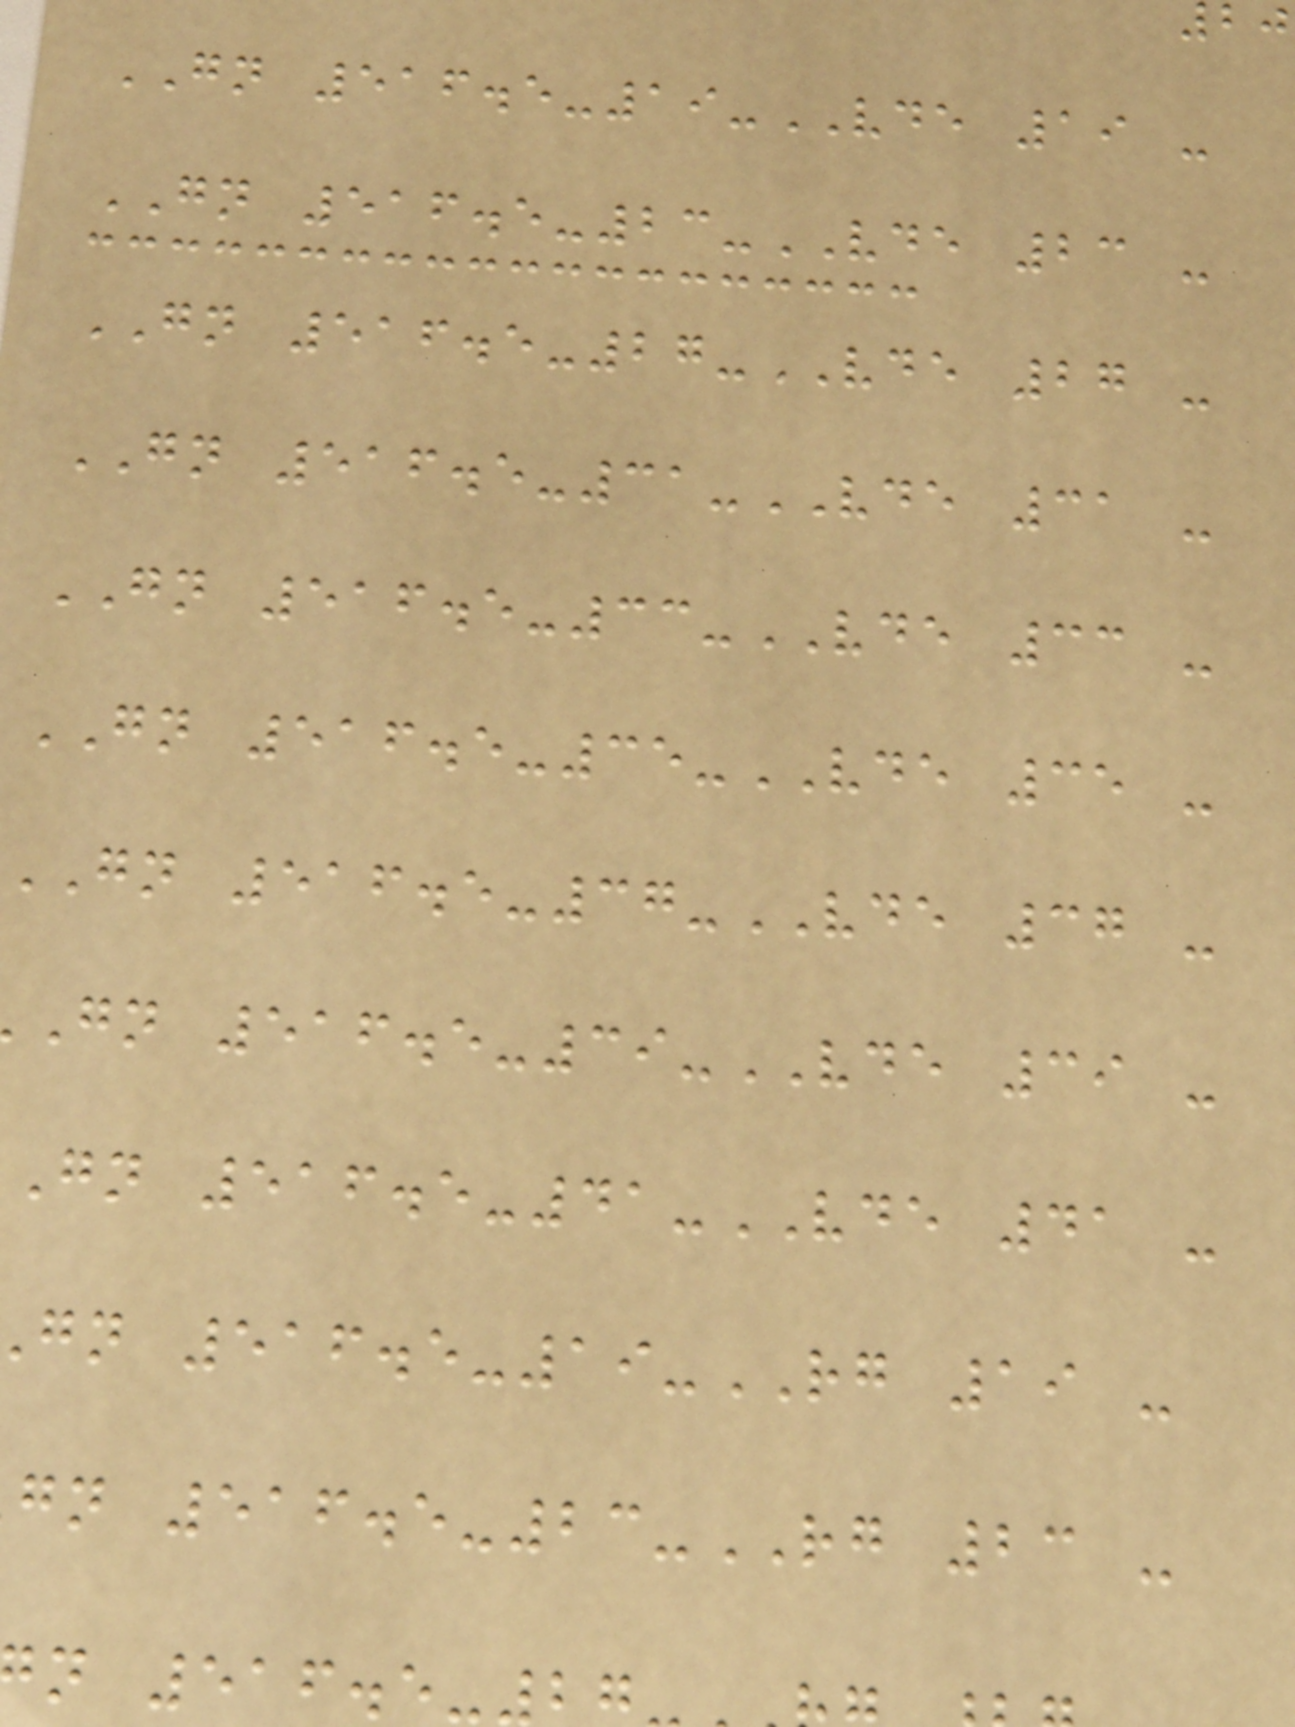GN 516.5-19-VDE 19 -
GN 516.5-23-VDE 23 -
GN 516.5-27-VDE 27 -
GN 516.5-31-VDE 31 -
GN 516.5-33-VDE 33 -
GN 516.5-35-VDE 35 -
GN 516.5-37-VDE 37 -
gn 516.5-39-VDE 39 -
gn 516.5-41-VDE 41 -
gn 516.5-19-RG 19 -
gn 516.5-23-RG 23 -
n 516.5-
